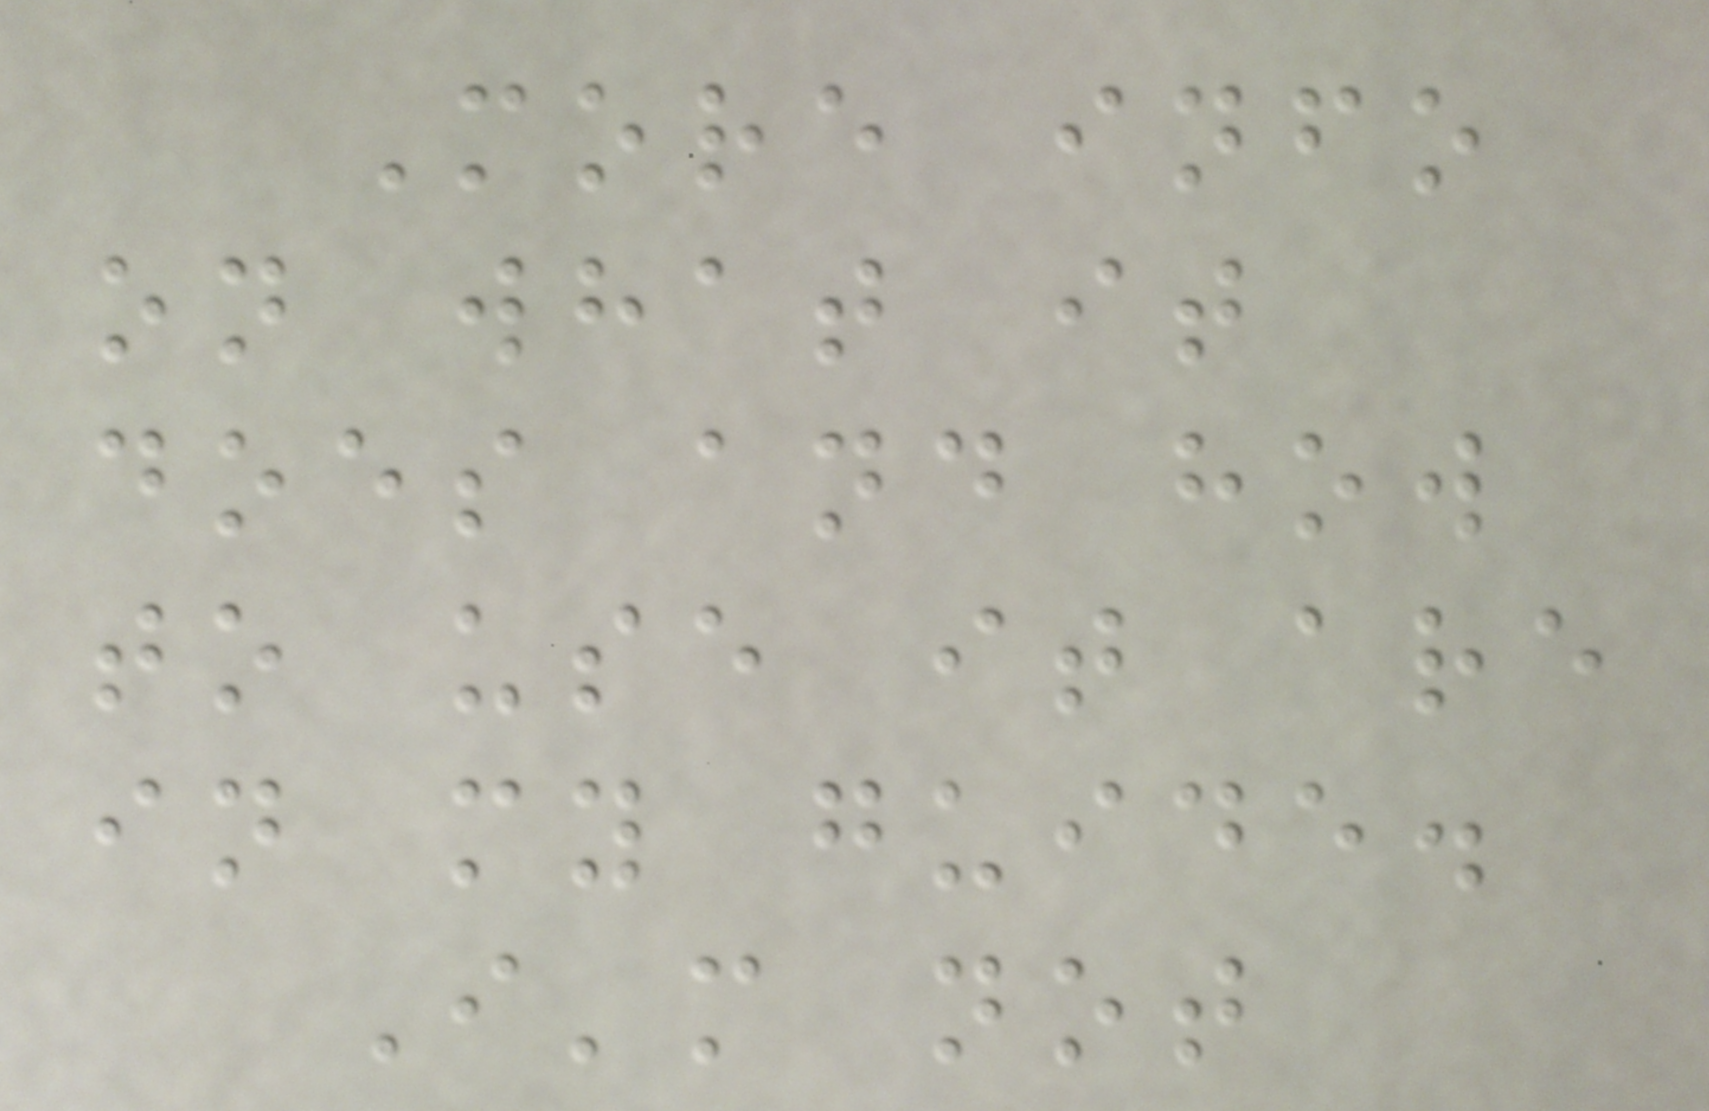More info
on what it
does and how
to use it are
in my guide.
I'm not
